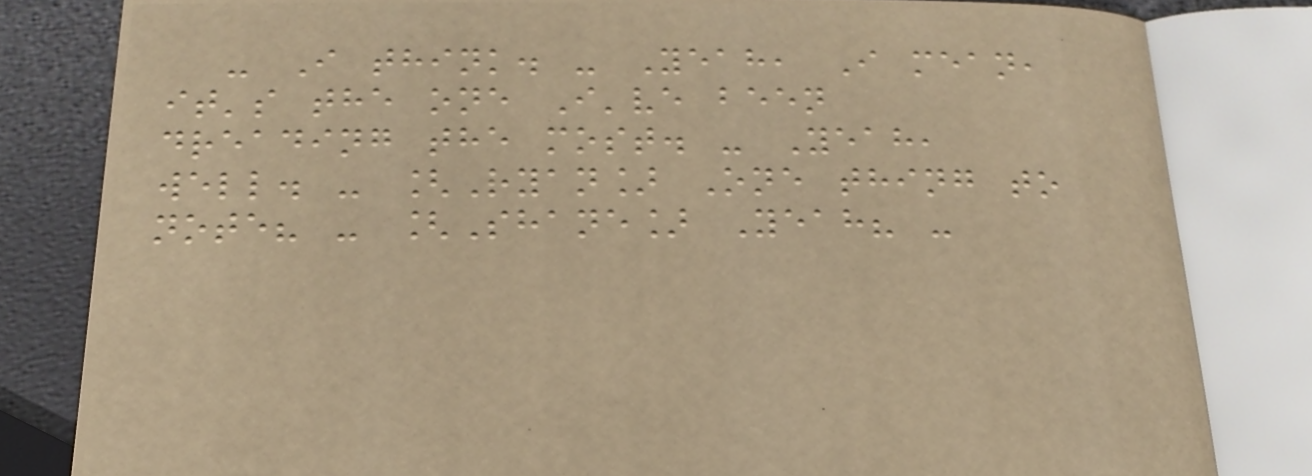- I think. - Yeah, I mean,
it's the one I've been
dreading the most. - Yeah,
well. - [Ryan] One thing to
note? - [Shane] Yeah? -
